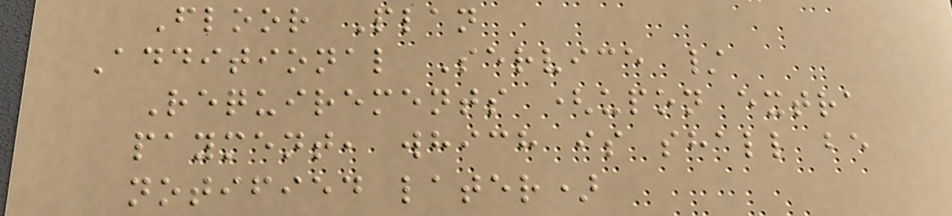Floor Plan
Additional Service /
Requirements (upon extra
payment, which is shall be
notified later)
